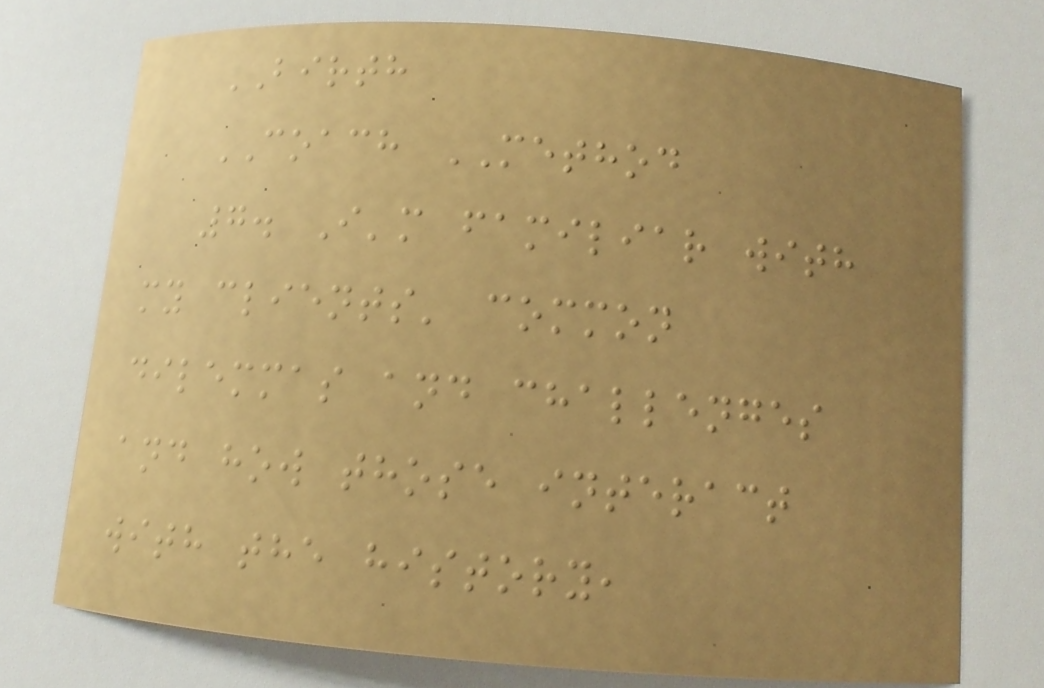BIRTH
COACH METHOD
7. I'm familiar with
my clients' common
dilemmas and challenges
and how those interact
with the history,
